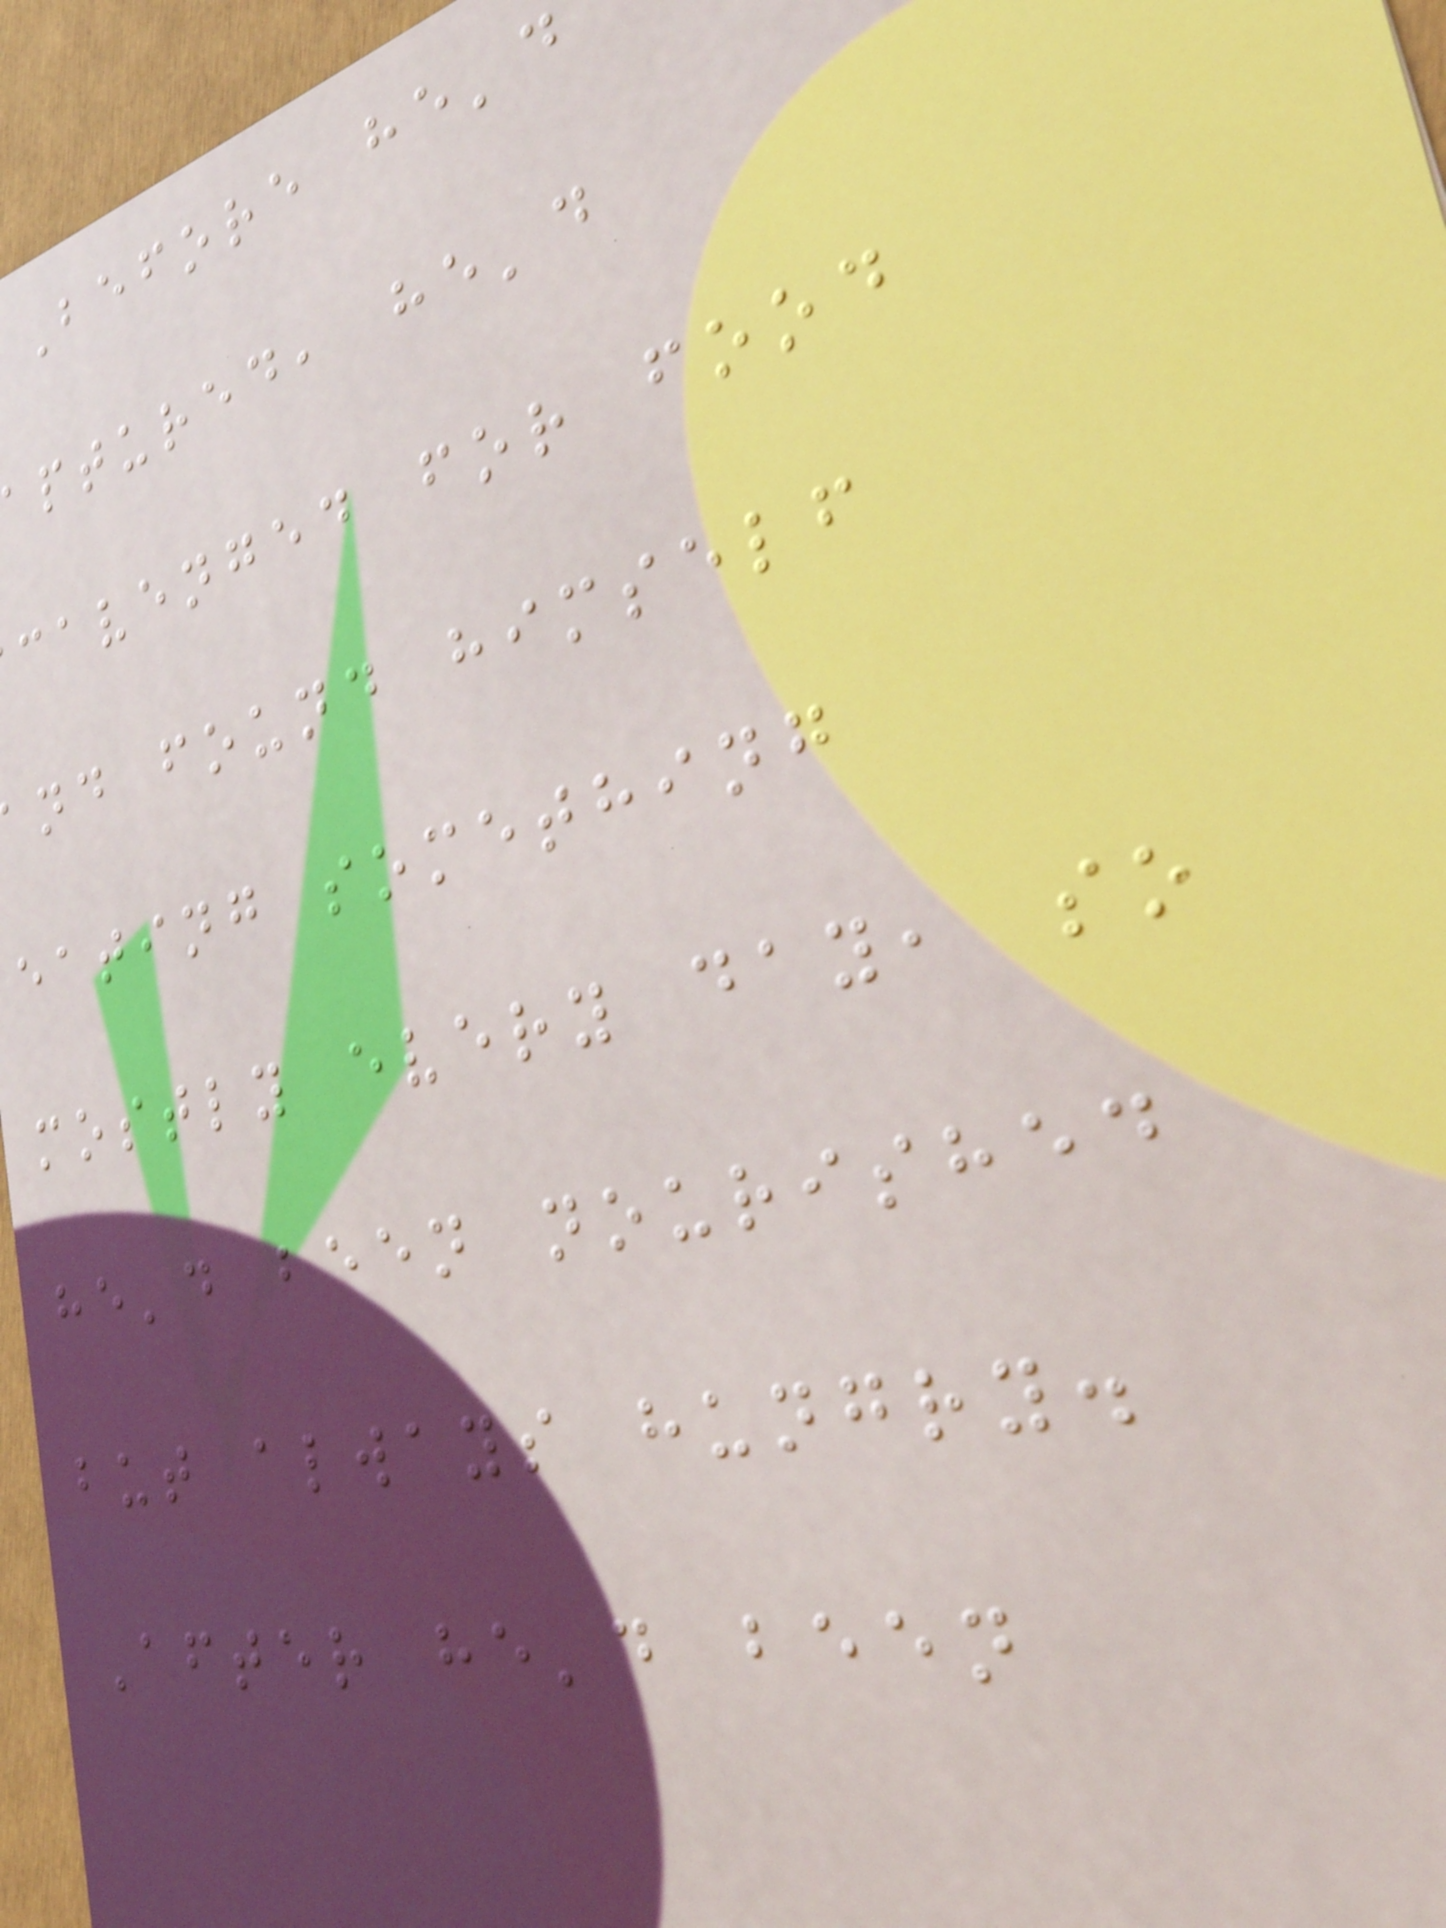Before he'd
ptured, he'd
cavenged for food
nd found himself
eating something
mostly every day, so
he'd been nourished
but always hungry.
After he'd been
